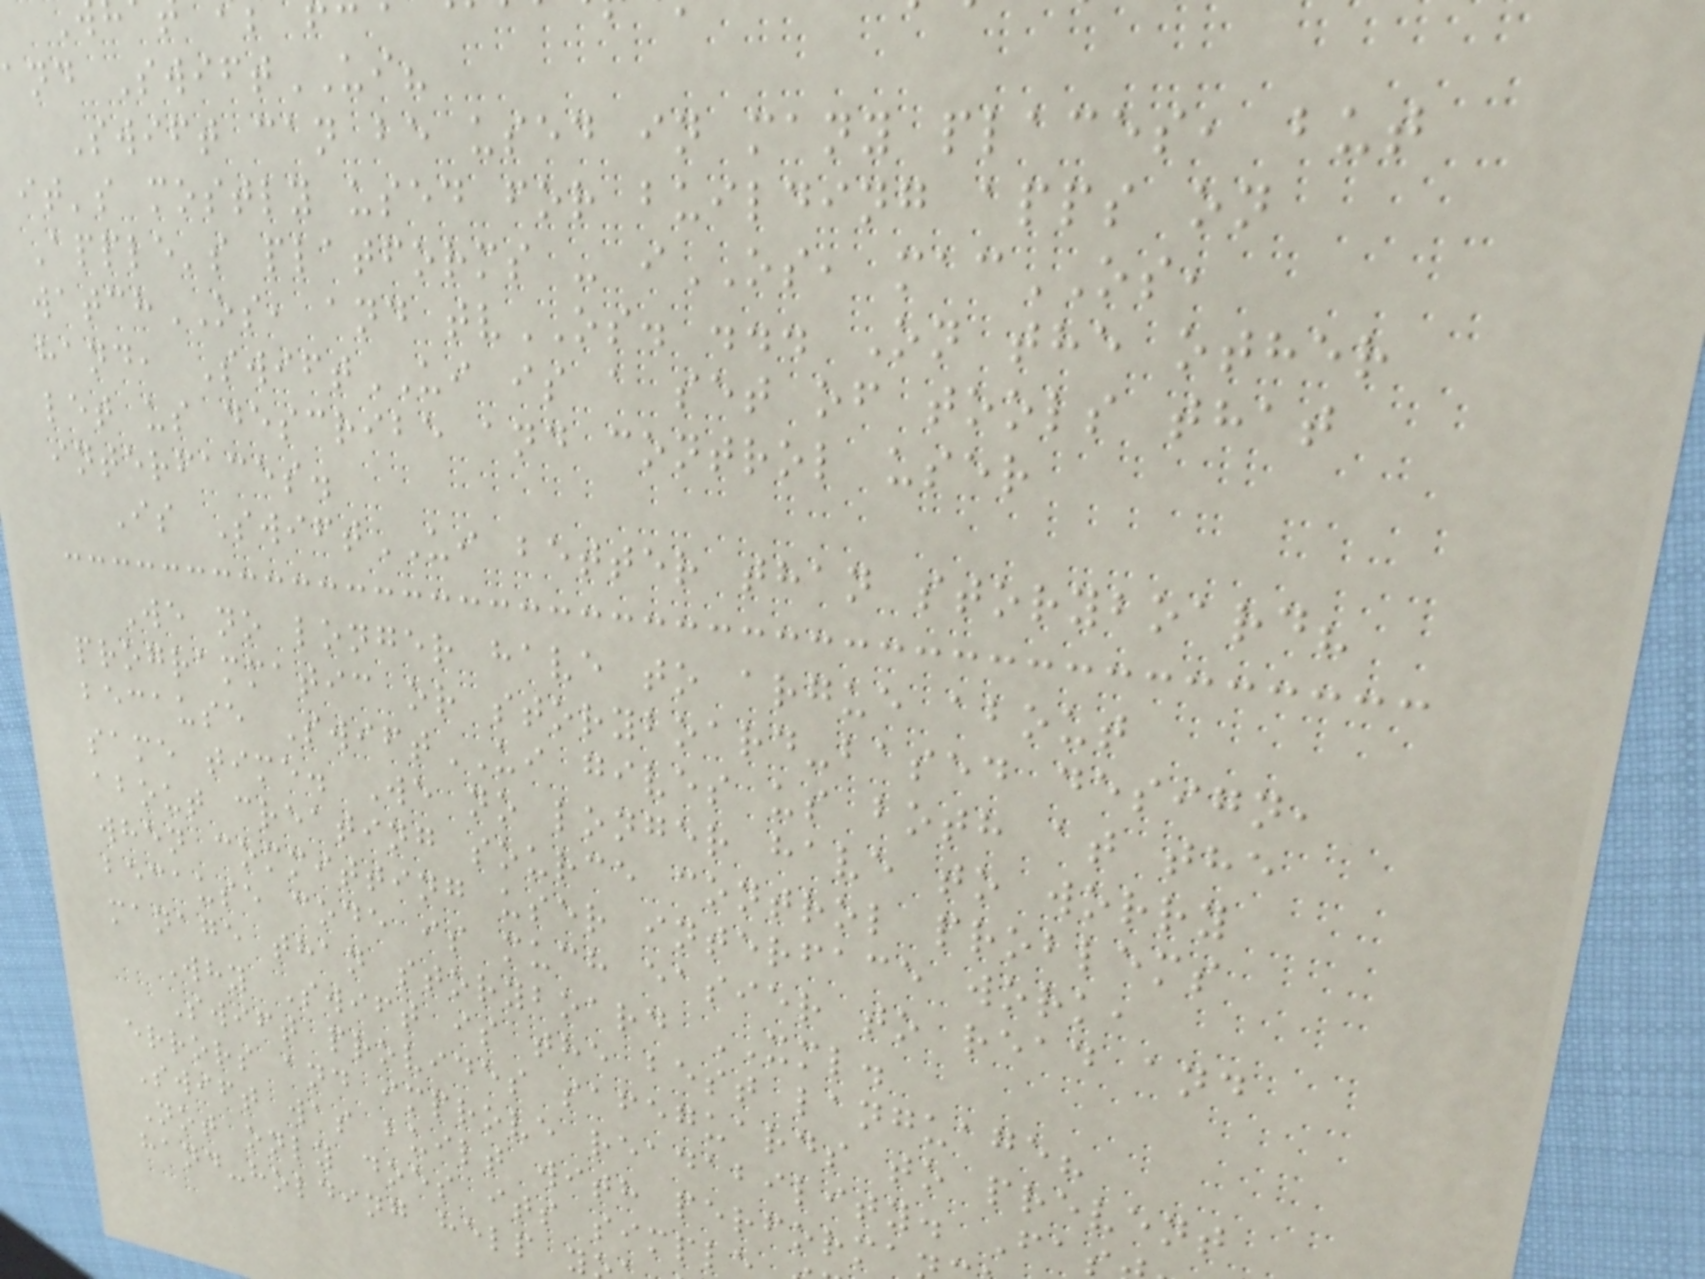and SwiftUI?
Swift can be used in many places, but
it's mostly used for building apps on
Apple's platforms - iOS, macOS,
watchOS, and tvOS. ... On the other
hand, SwiftUI is a set of tools that
let us describe and control user
interfaces.
Is SwiftUI better than storyboard?
We no longer have to argue about
programmatic or storyboard-based design,
because SwiftUI gives us both at the
same time. We no longer have to worry
about creating source control problems
when committing user interface work,
because code is much easier to read and
manage than storyboard XML.
Why Swift is the best language?
Swift provides safeguards to prevent
errors and improve readability. Fa
Swift was built with performa
Not only does its simpl
hand-holding help y
